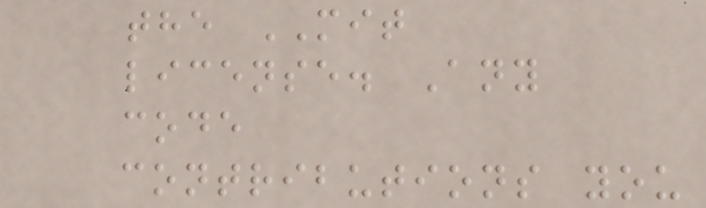the MIT
license. Any
code
contributions you
